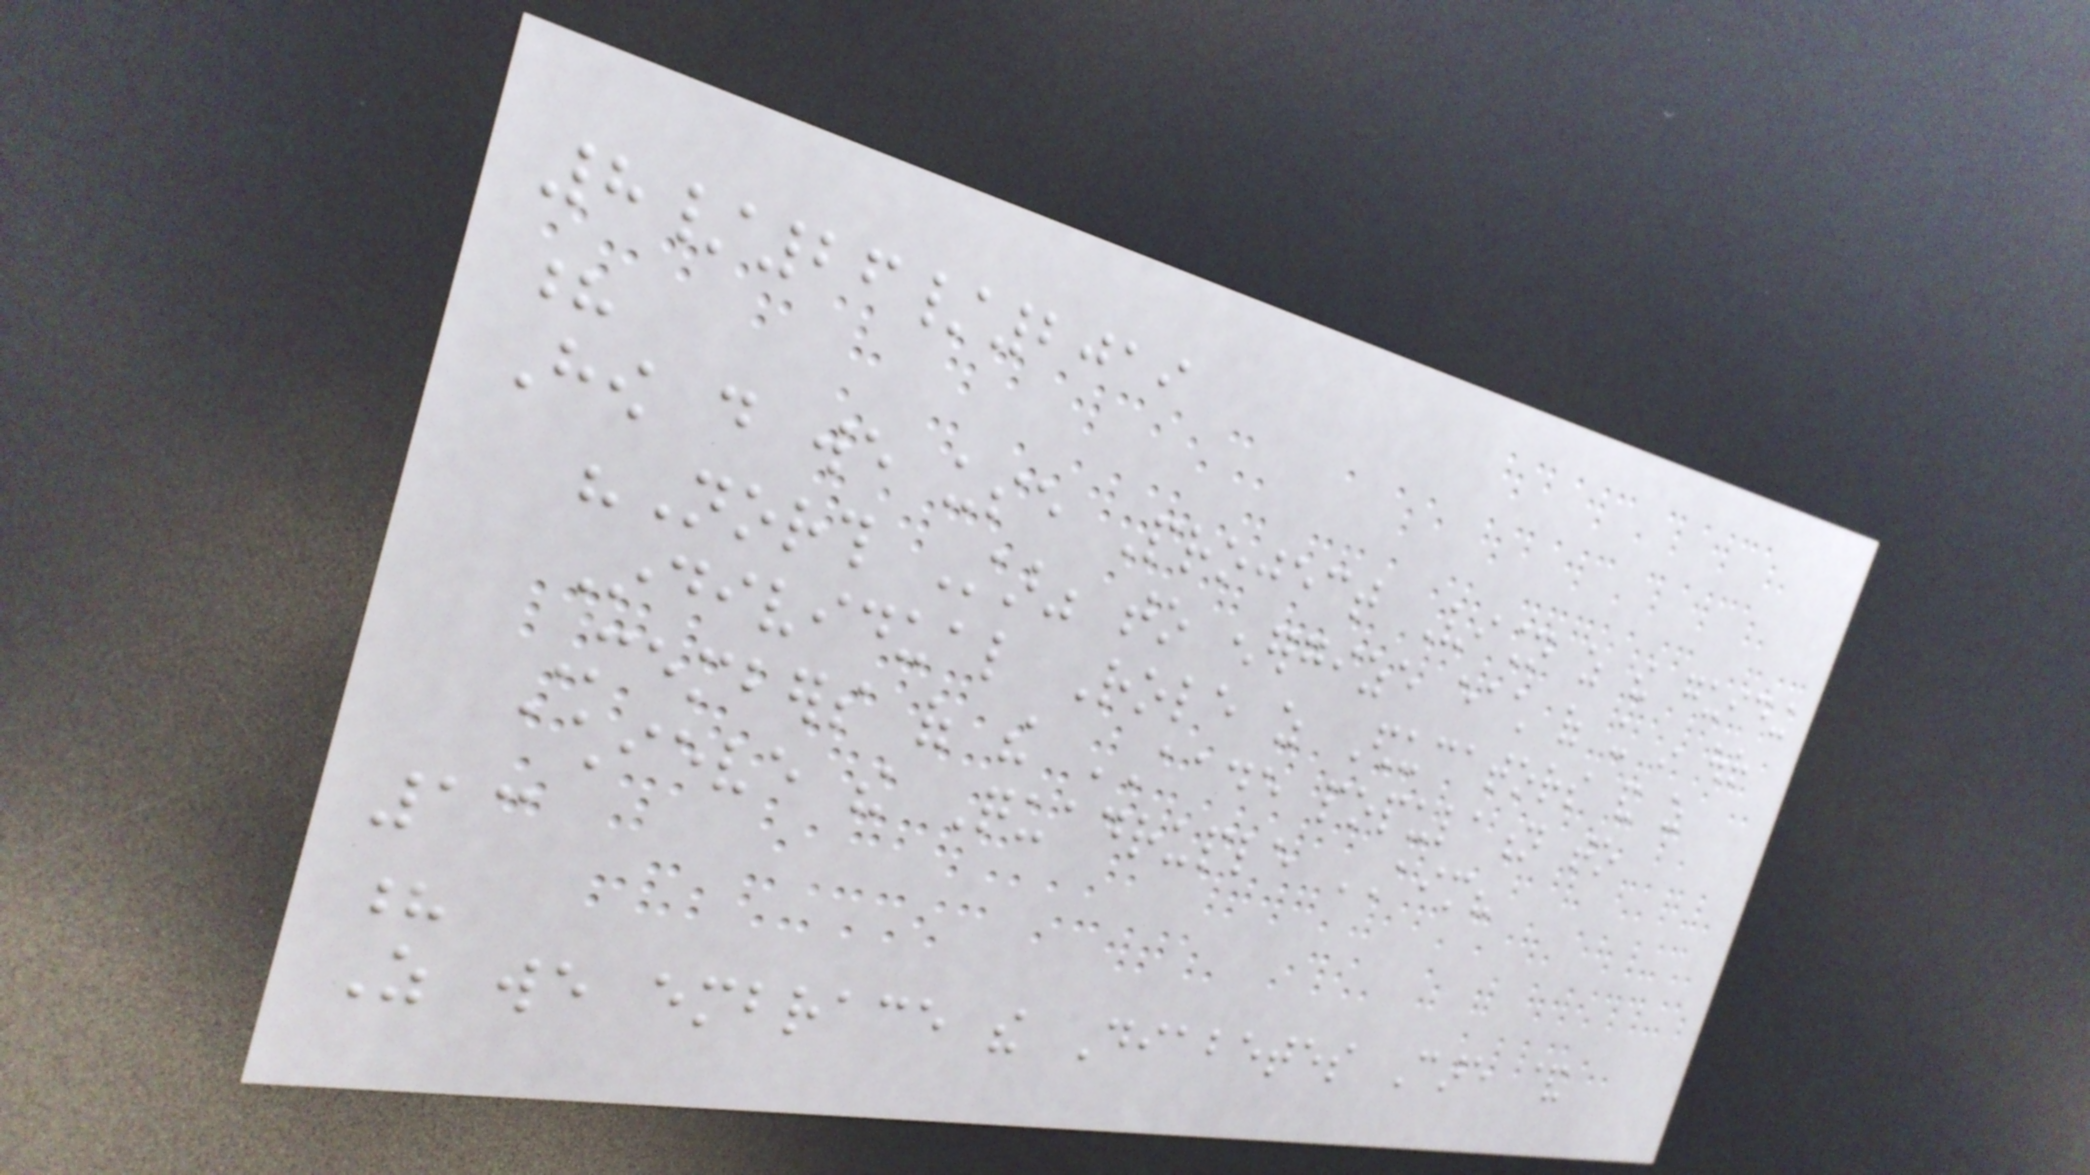8/26/2019
?
How do we use Project Vision as the guiding
"North Star" to energize each of us in our
Individual Role as Educators and as
Members of the AADE population to
achieve the Quadruple AIM?
13
?
As we embrace the Diabetes Care &
